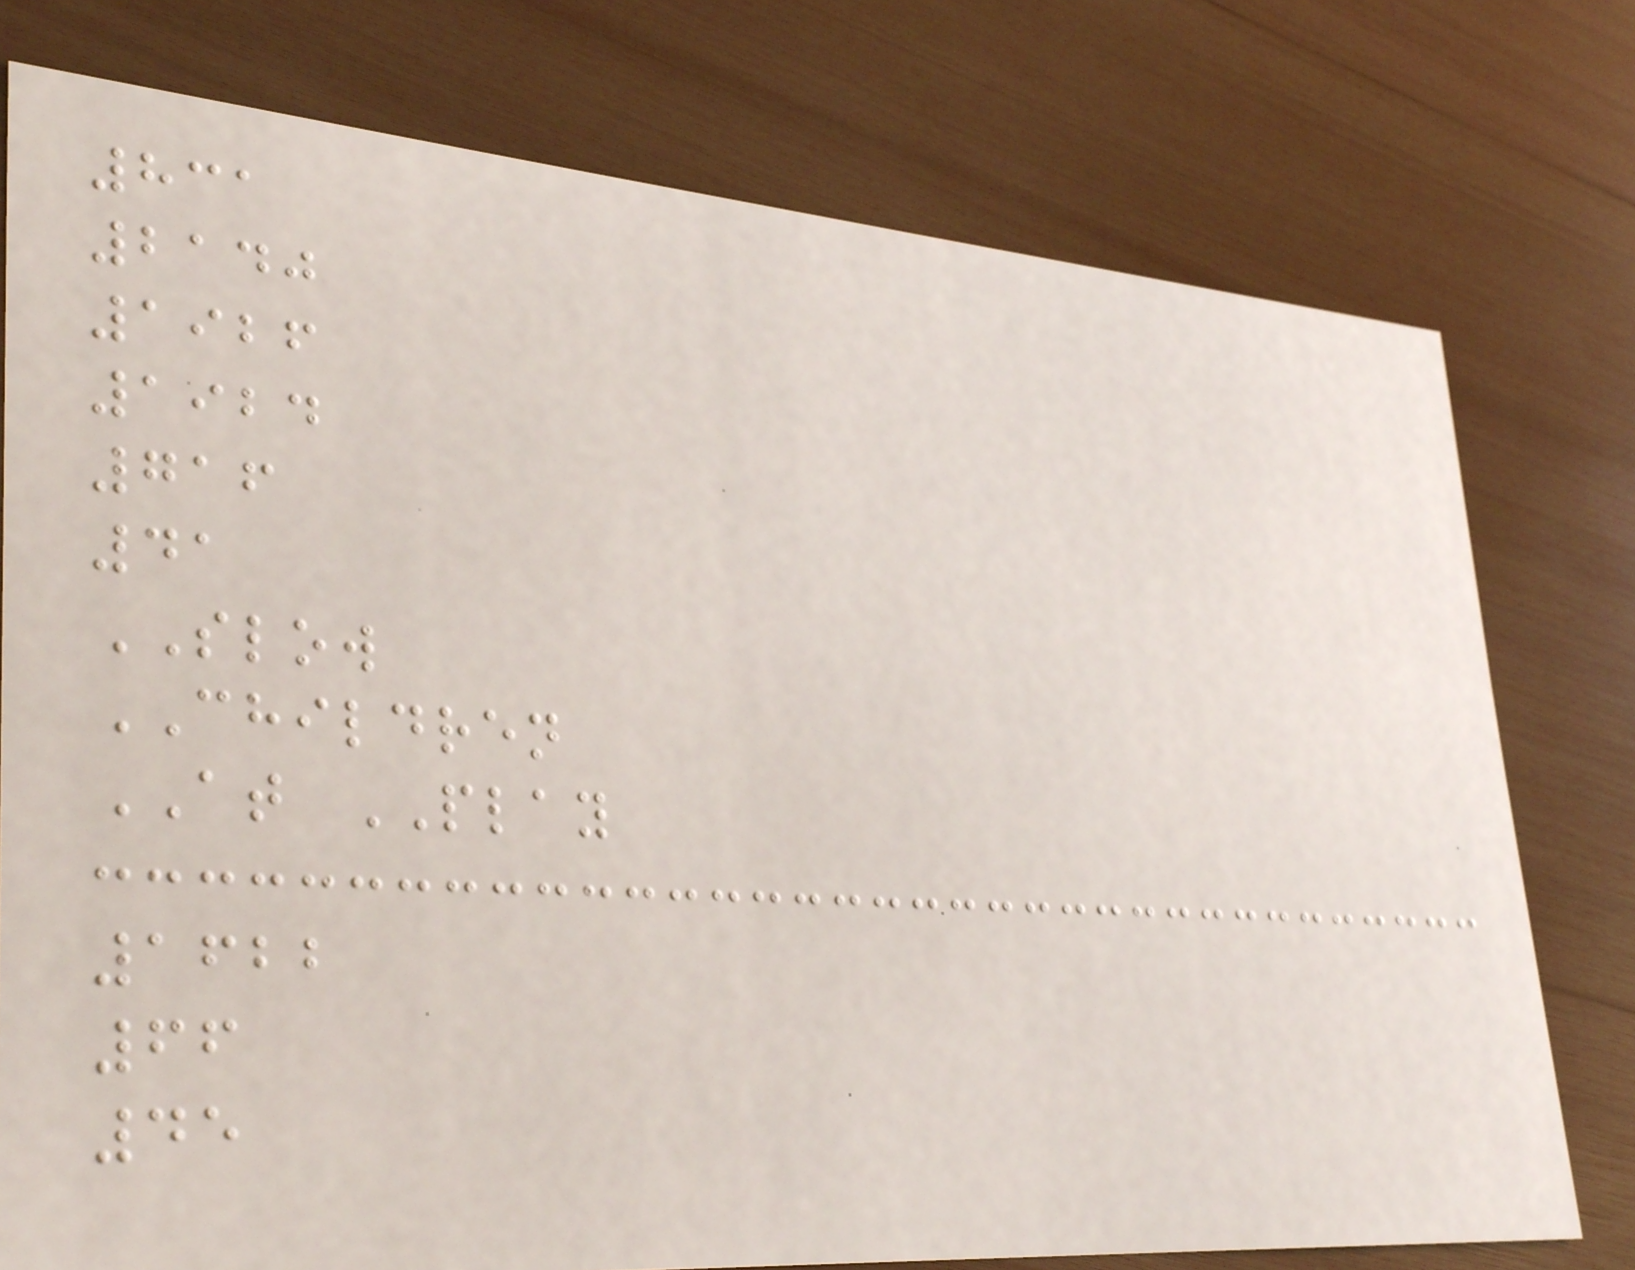831
2140
1926
1924
716
41
SLOW
CHILDREN
AT PLAY
1622
66
45
